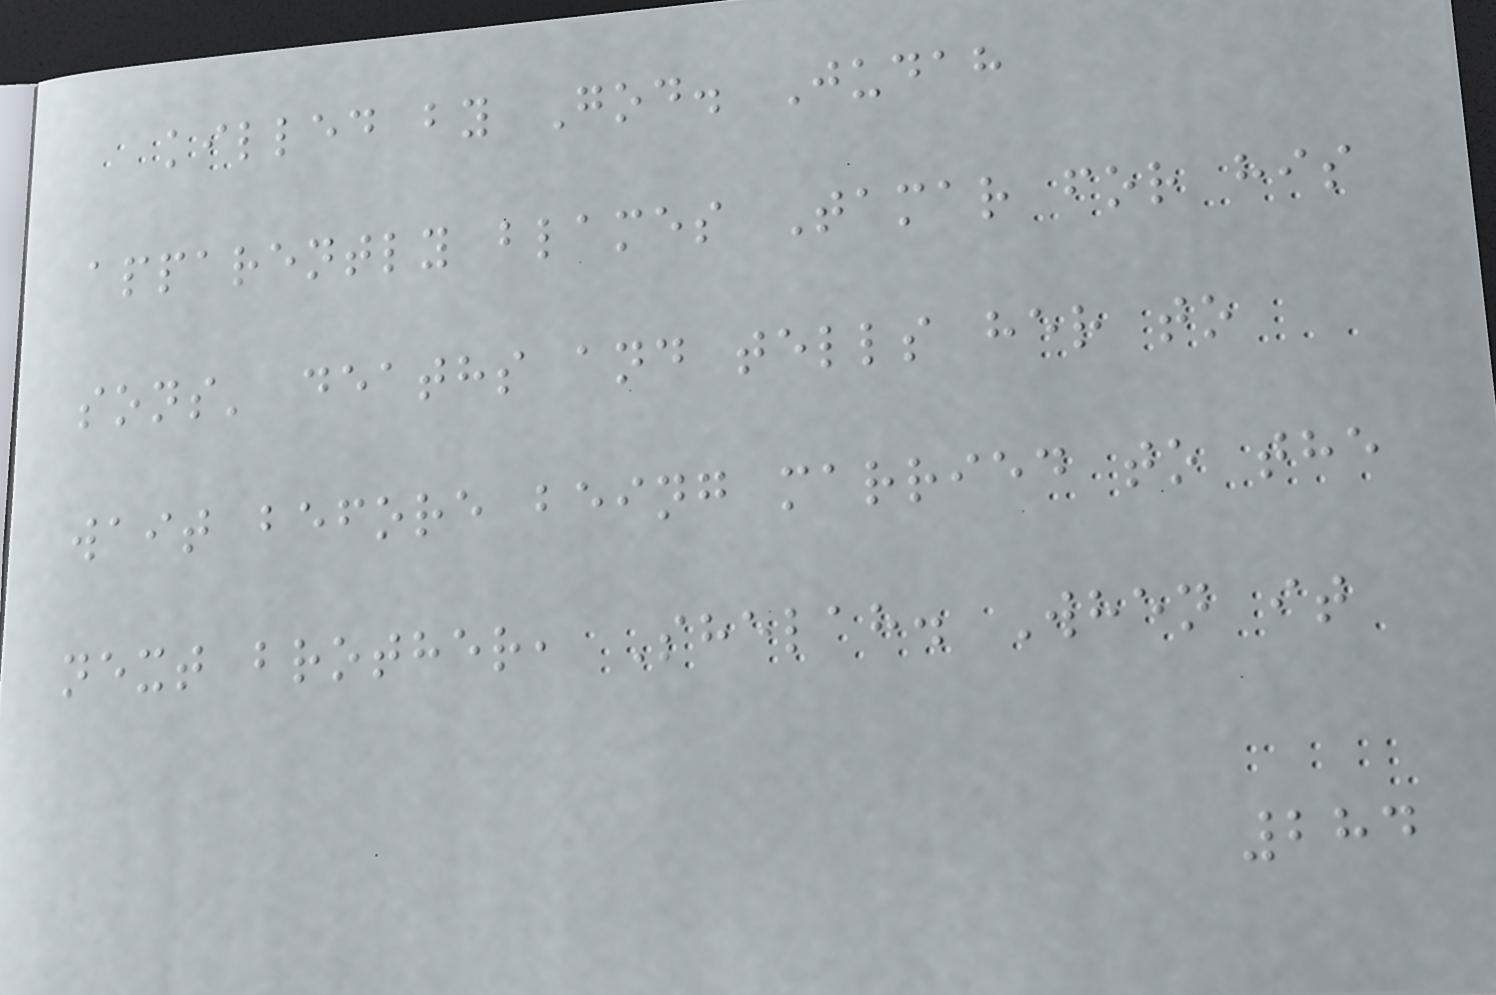killed by God. Judah
apparently blames Tamar for his
sons' deaths and tells her to
wait before being married to the
next brother, Shelah. When it
284
